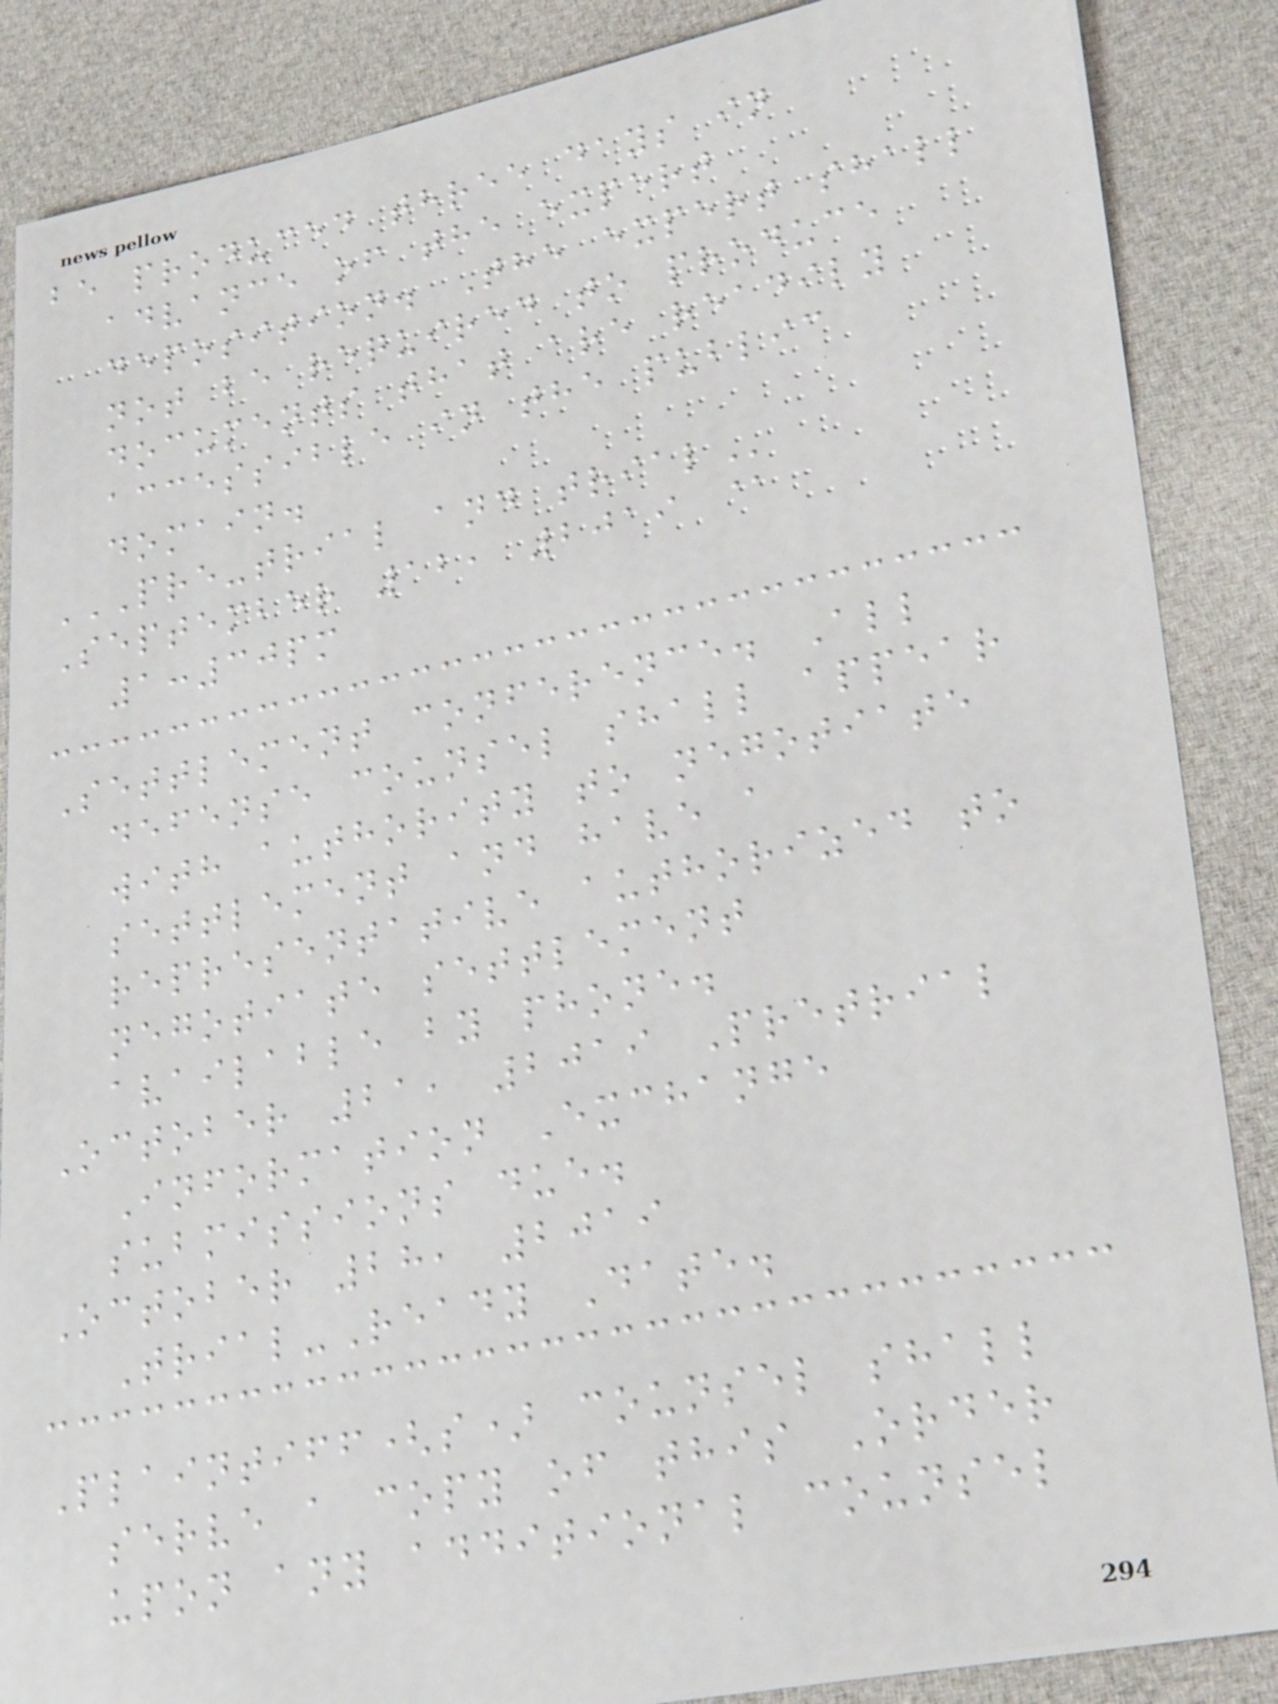be produced three days in
advance of the expert
deposition. The expert shall
not be required to produce
documents that are readily
accessible in the public
domain.
PRE-TRIAL AND TRIAL
September 12, 2019 @
1:30pm
Settlement conference. All
defense counsel shall appear
with authority to negotiate
settlement and have a
representative authorized to
negotiate settlement
available by phone.
October 21, 2019 Pretrial
Information Exchange
submissions due.
October 28, 2019
Trial-Ready Date.
Plaintiff(s) counsel shall
serve a copy of this Order
upon any additional counsel
